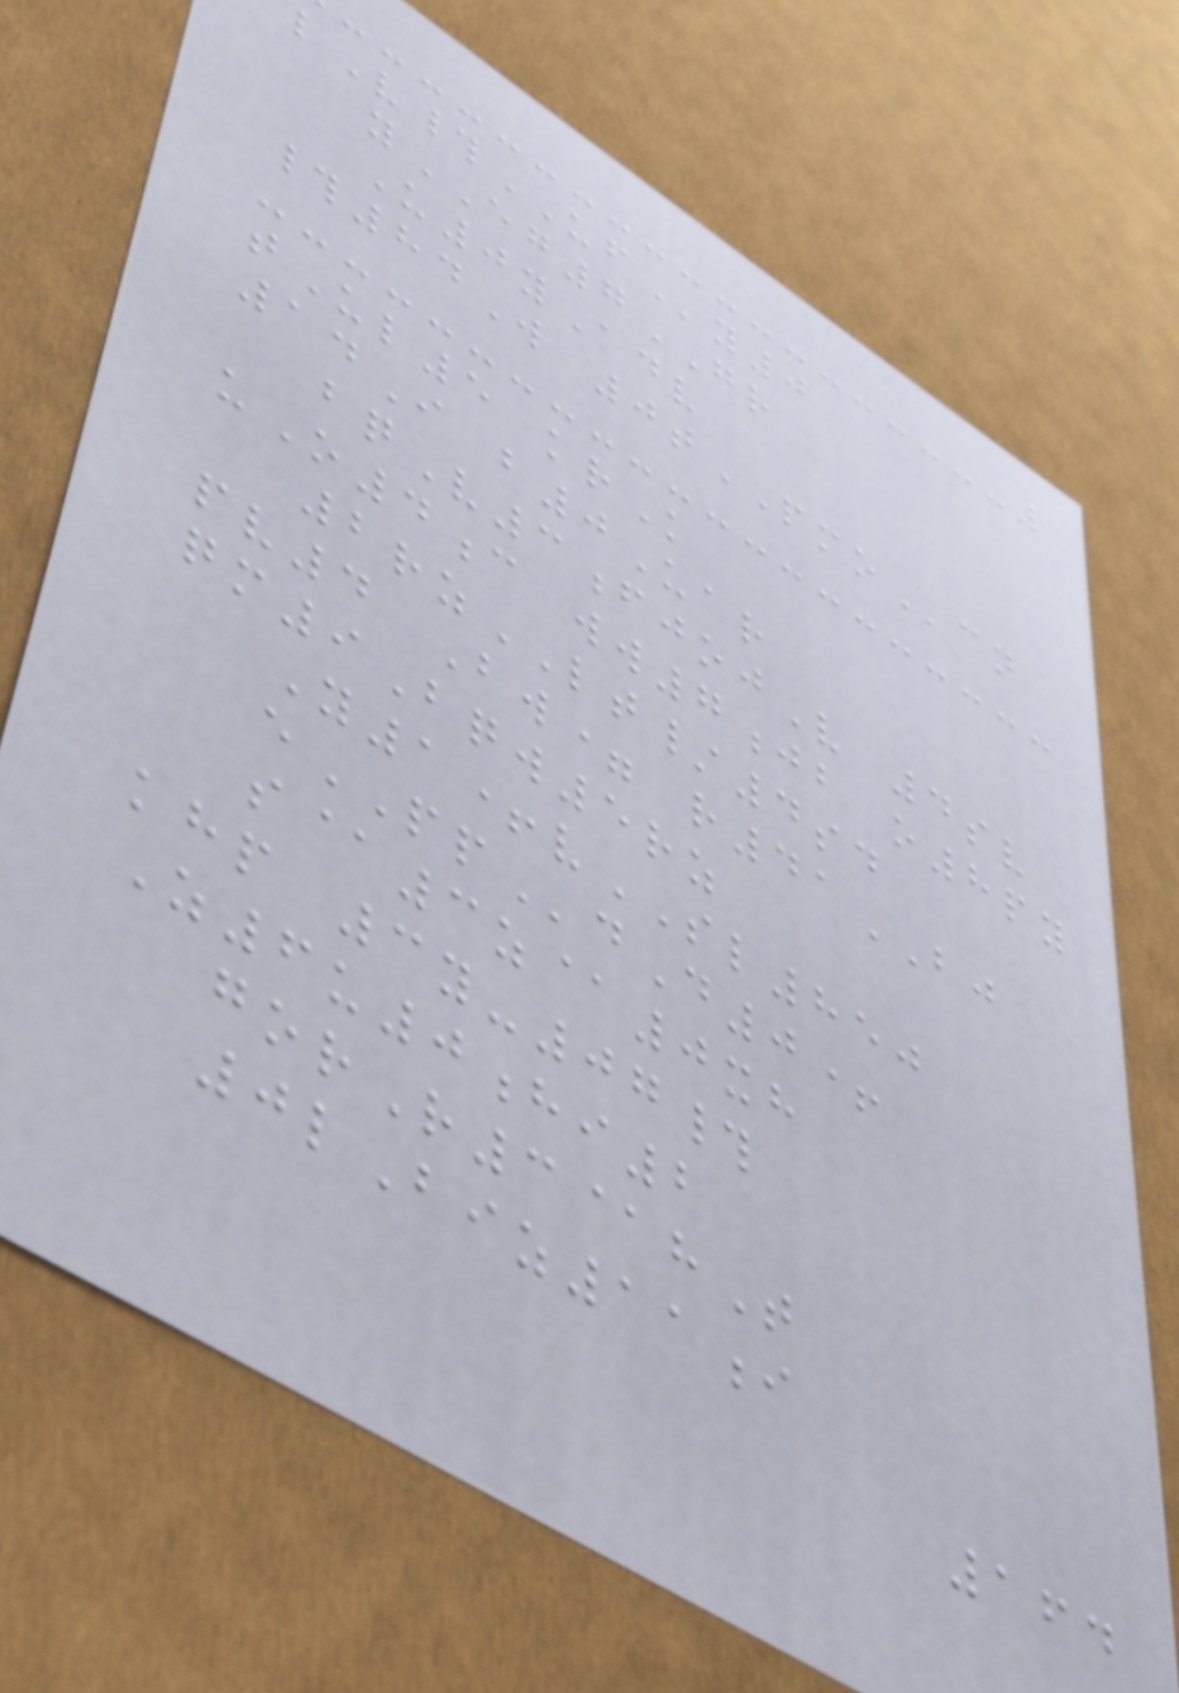lV#UFy0
yEG7GR
U0yAdv
#84W 0tPMOcn
tUl5 krK
14I b0Uar
bqV3fjojV 4sv
uO4c ww7jb o8py
2rzLT/4sd
pv4 Bw= r41BJ
qm9Bqw5rz
Y1+vSL850
ePPdD0+
s@3z@0xh
khp 3y-07#
Z6u0hi2
gorR3@hT
0lBiz11i
164
